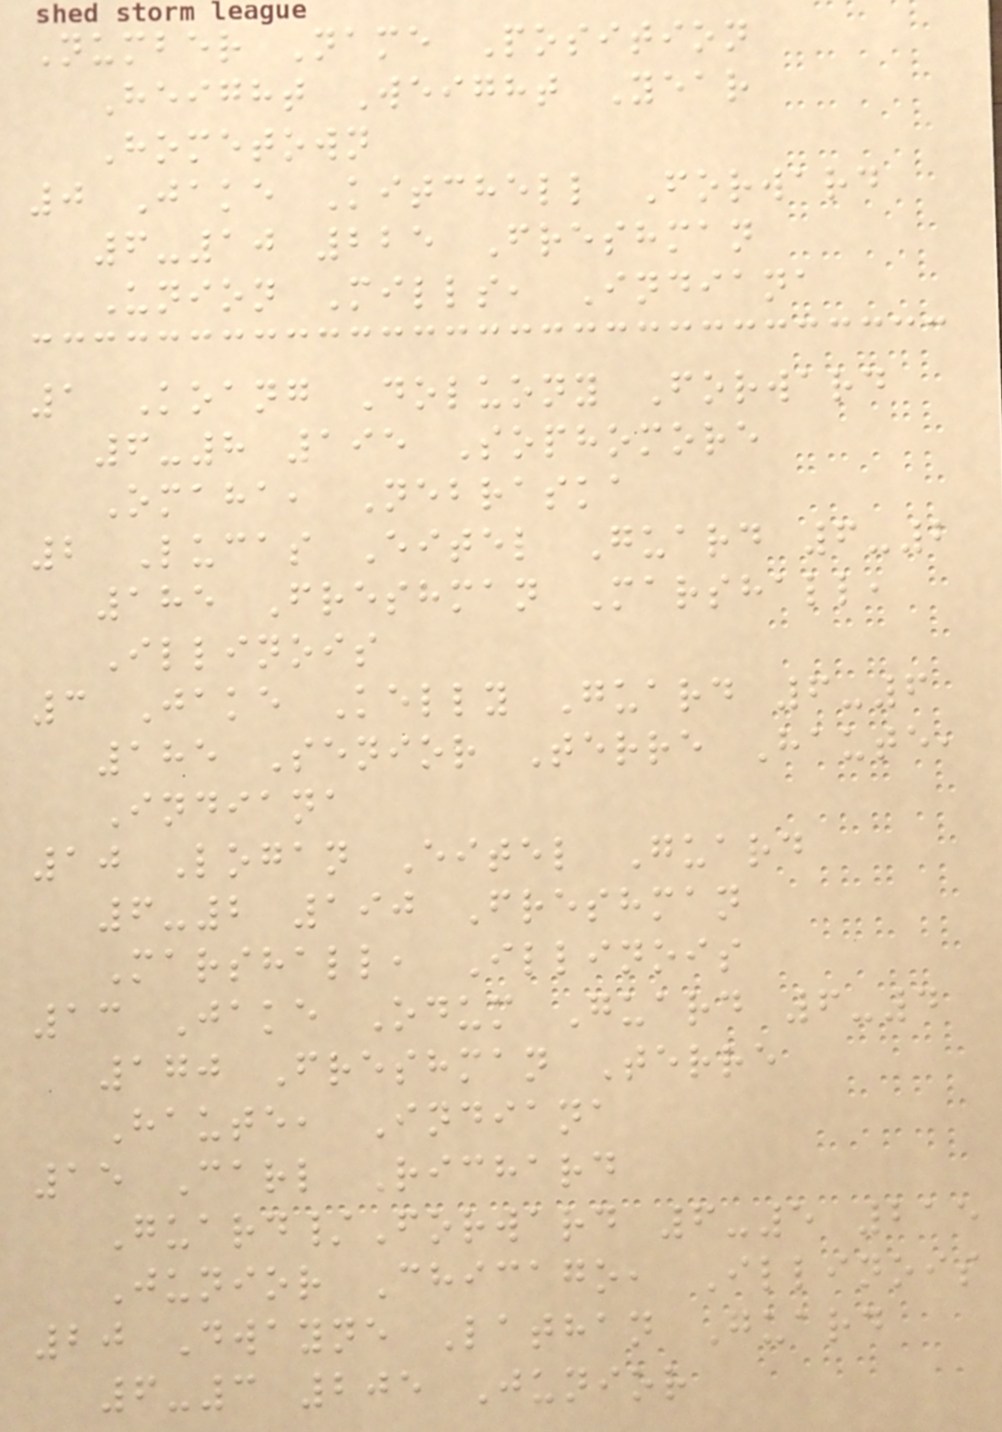Number Name Position
Height Weight Year
Hometown
0 Jake Kitchell Forward
6-10 225 Freshman
Union Mills, Indiana
1 Koang Doluony Forward
6-8 195 Sophomore
Omaha, Nebraska
2 Lucas Eitel Guard 6-2
185 Freshman Marshall,
Illinois
3 Jake Kelly Guard 6-6
185 Senior Terre Haute,
Indiana
10 Logan Eitel Guard
6-2 190 Freshman
Marshall, Illinois
13 Jake Odum Guard 6-4
170 Freshman Terre
Haute, Indiana
15 Carl Richard
Guard/Forward 6-5 215
Junior Chicago, Illinois
20 Dwayne Lathan Guard
6-3 205 Junior
